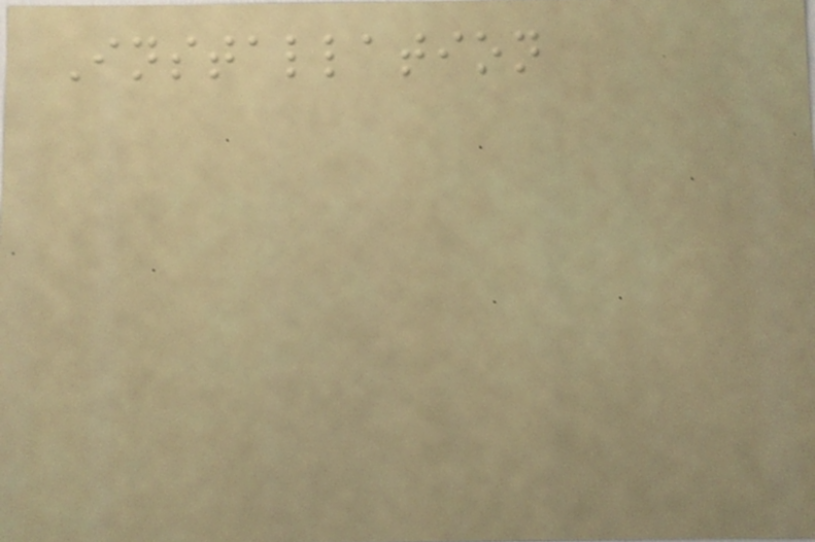Installation
